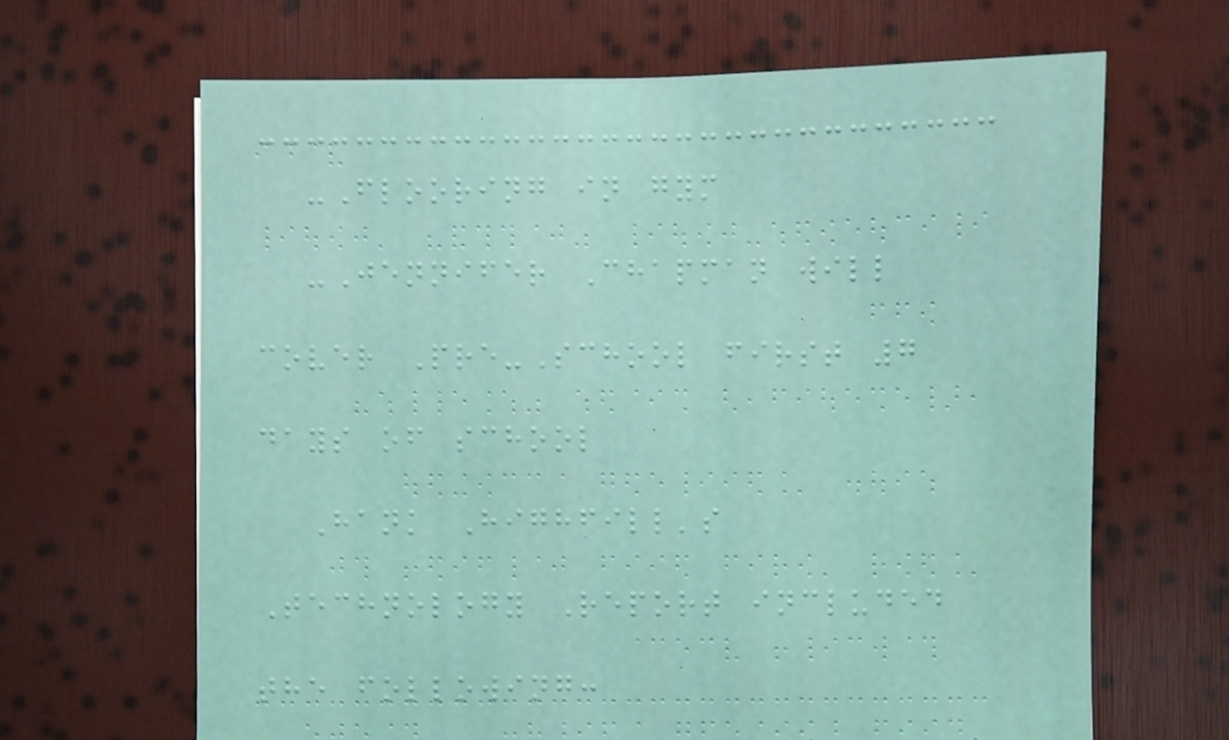-Flooring in gym
-Jennifer Chapman will
cover Pre-School first 7
days of school
Hank Highfill's
Technology Report included
the following:
